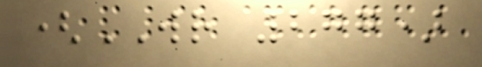(WR 277)
